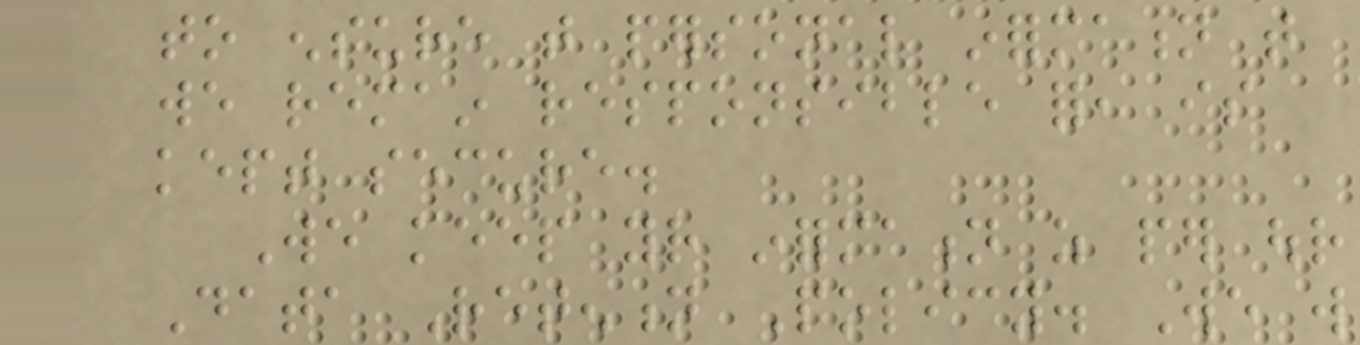to ensure that personal information that
we remain responsible for, is
kept secure.
We keep your information as per our
Data Retention Policy. We will
